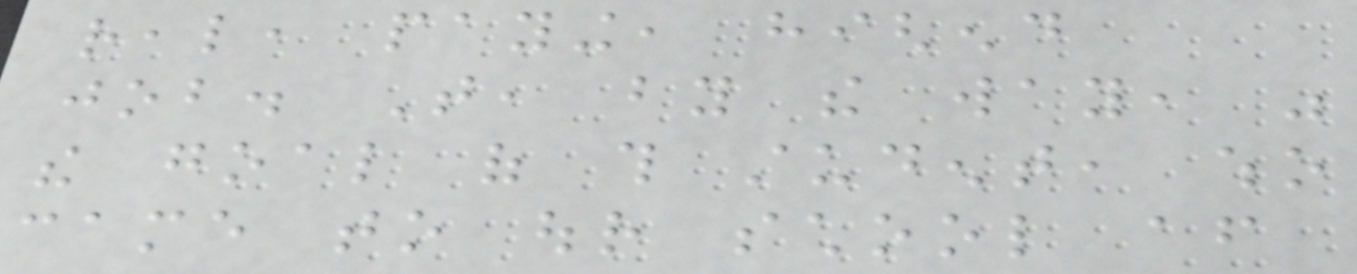real, paying, highend
job. That, by the way, was
the goal of this student, who
came to our school after
